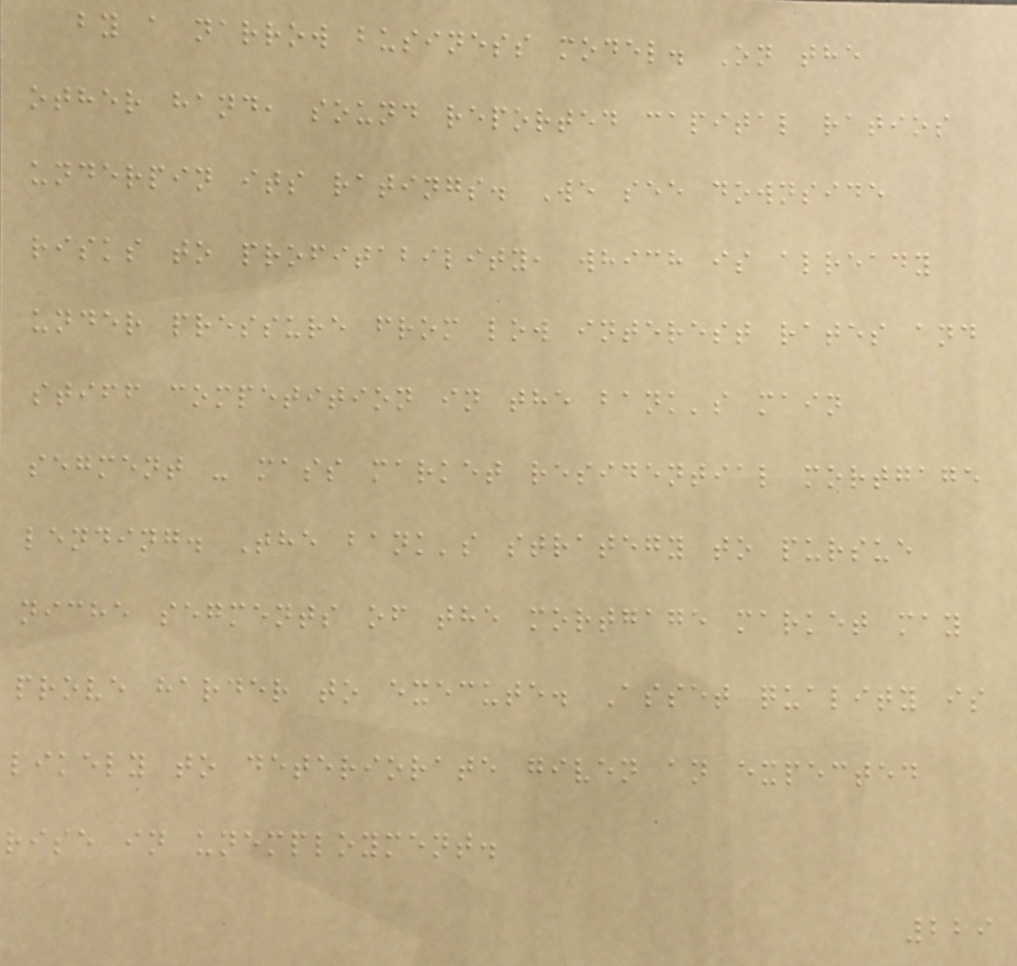by a narrow business model. On the
other hand, sound reported capital ratios
underpin its ratings. We see downside
risks to profitability, which is already
under pressure from low interest rates and
stiff competition in the bank's main
segment - mass market residential mortgage
lending. The bank's strategy to pursue
niche segments of the mortgage market may
prove harder to execute. Asset quality is
likely to deteriorate given an expected
rise in unemployment.
229
